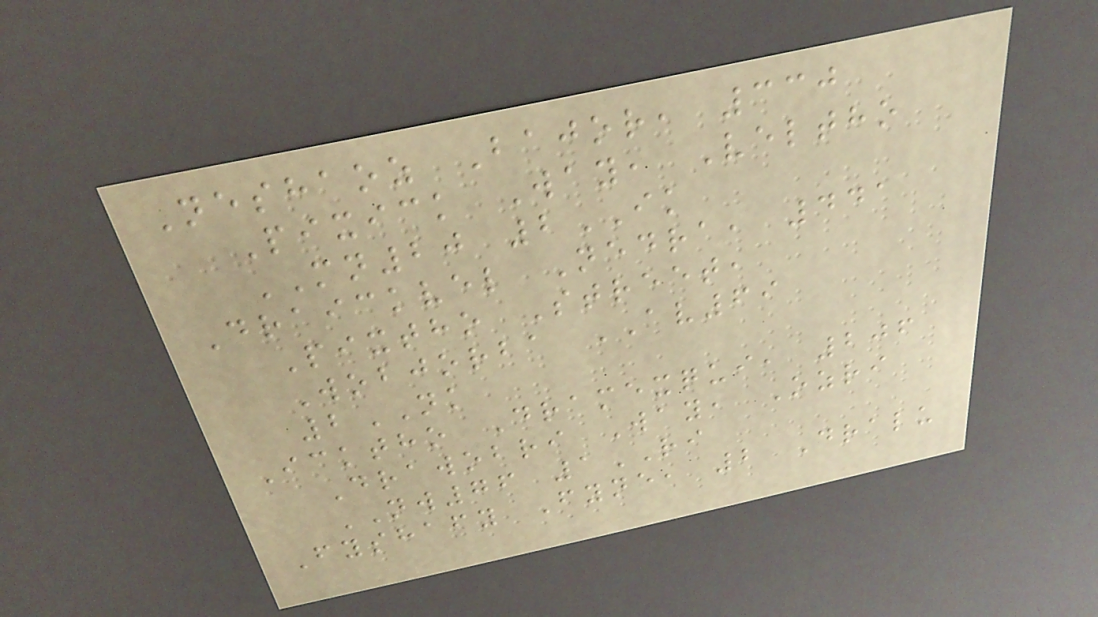Neshaoz Bajor, 330
Pixick Way, Veltho
MN20 2IK
Draickvel Nedra, 441
Pixtho Street,
Wobjorba AV69
2NK
Icktho Dramexqui, 206
Drawobri Way, Ozri
NW76 1RI
Fyshafy Fyne, 2 Dralu
